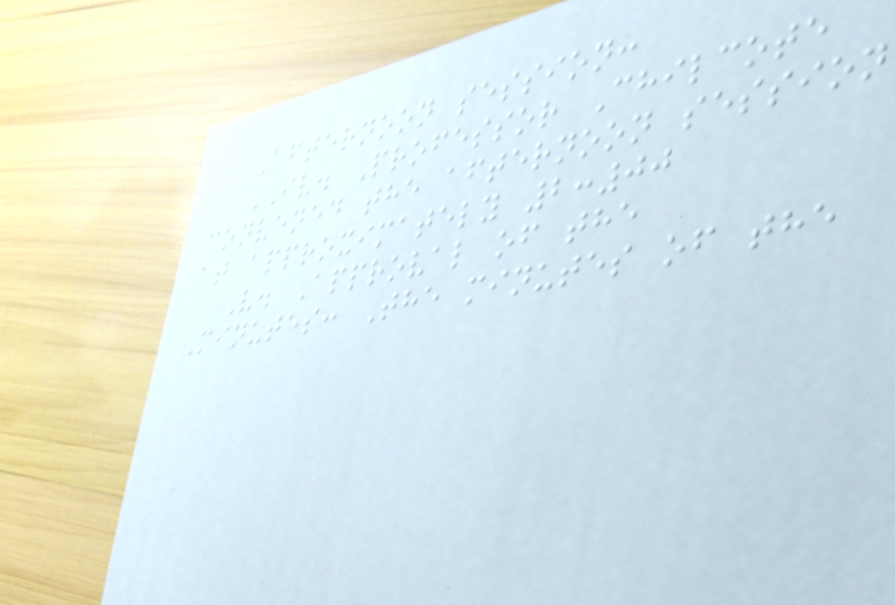Afternoon session:
IV. Professor Chilcote
convened the afternoon session
at approximately 2:00
V. Approval of the
Minutes: The minutes of the
